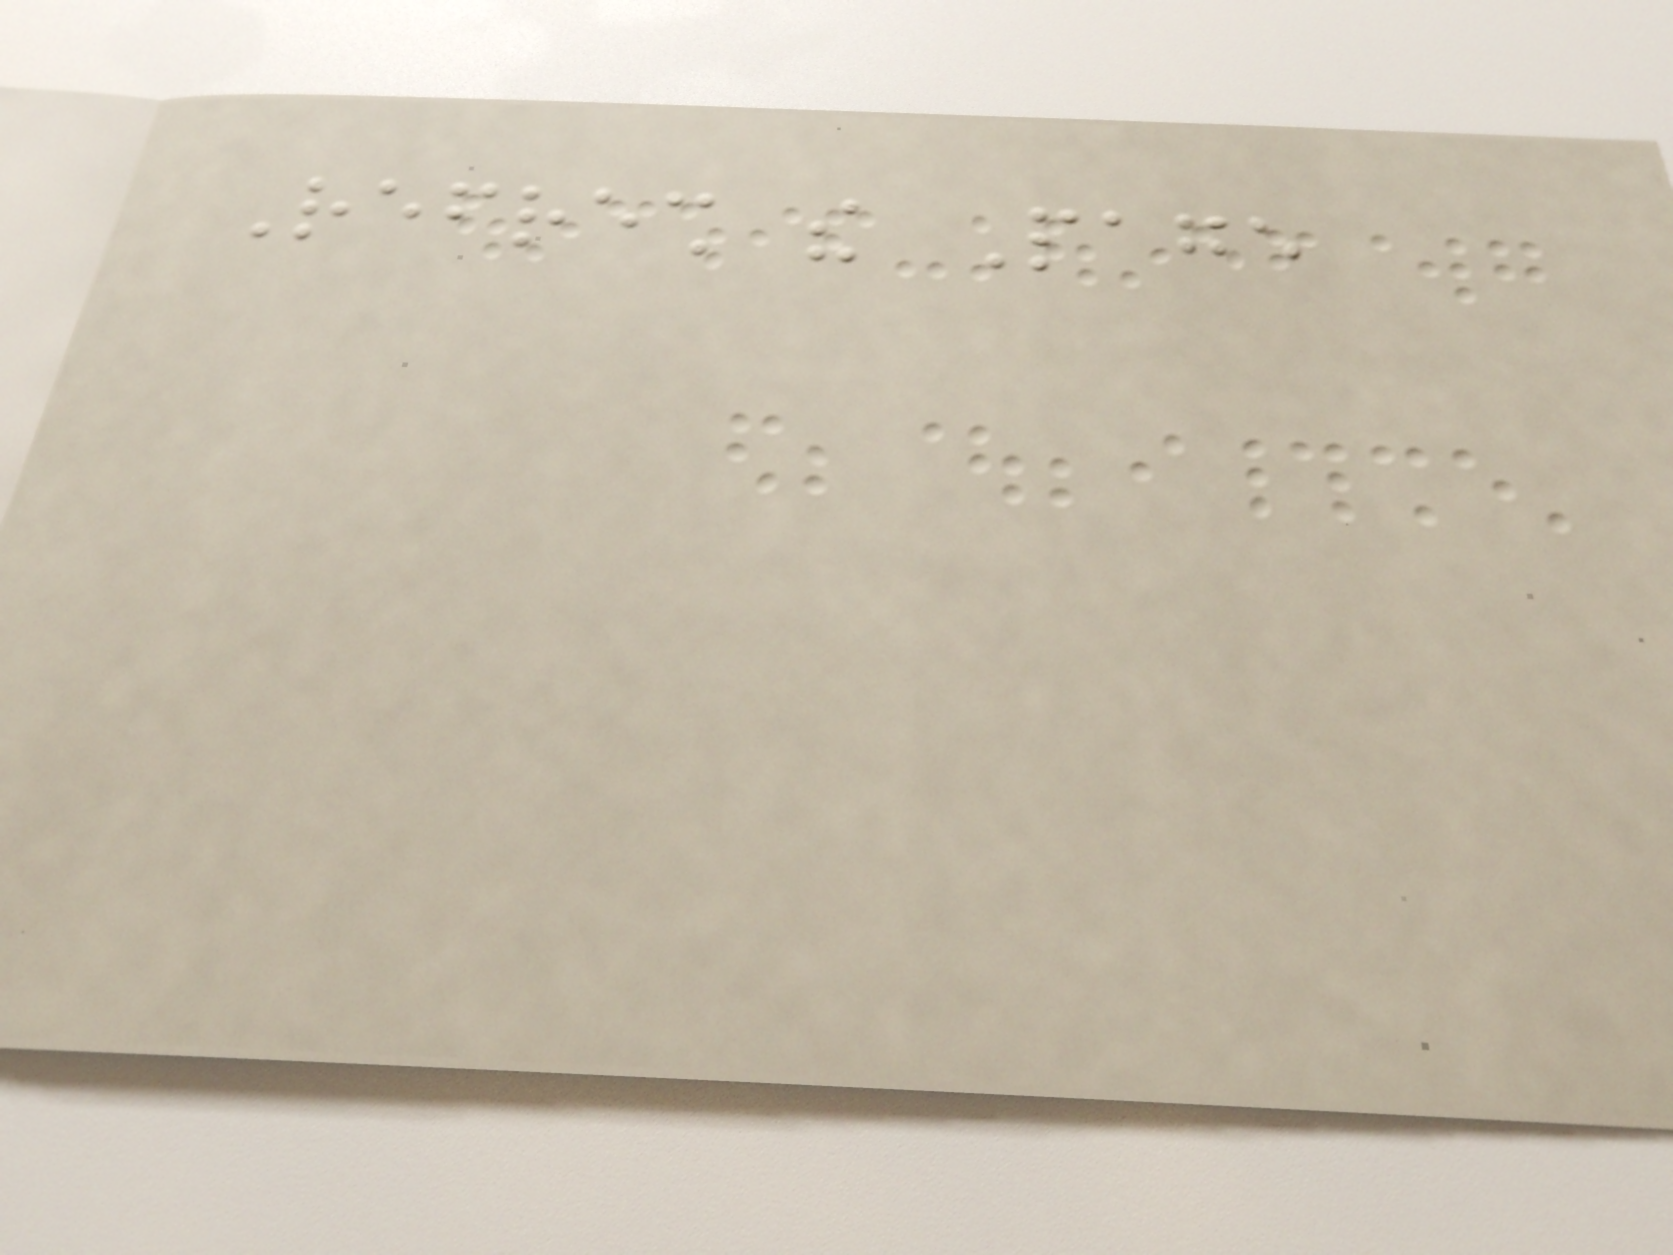Refresh the Page
